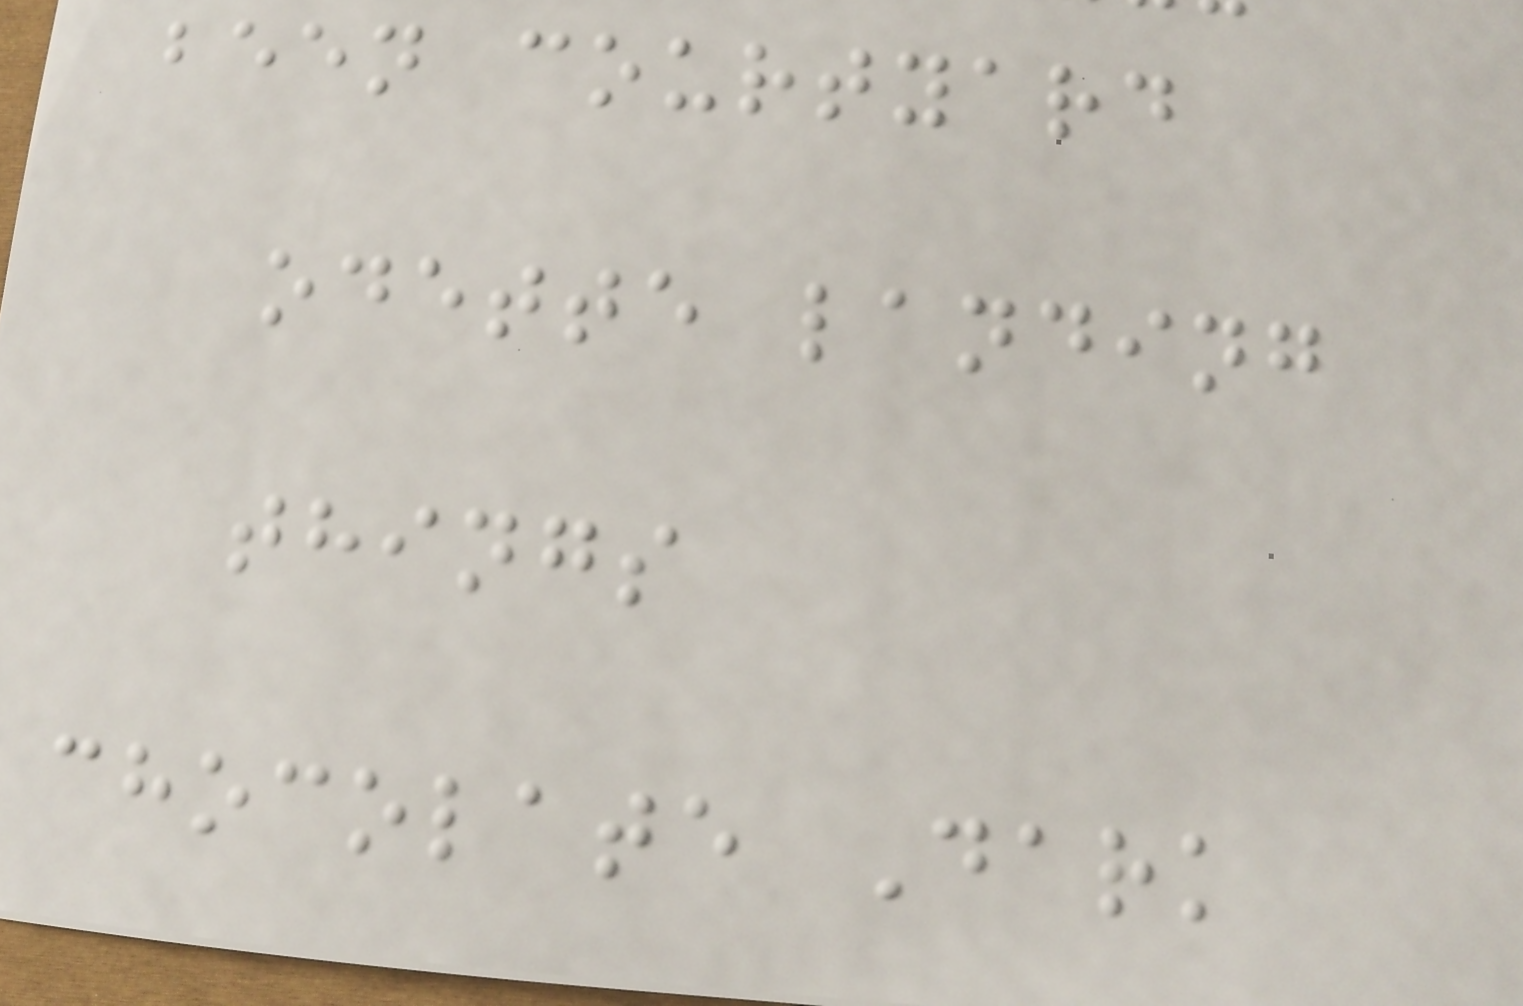been courtyard
odette landing
things
chocolate Dark
